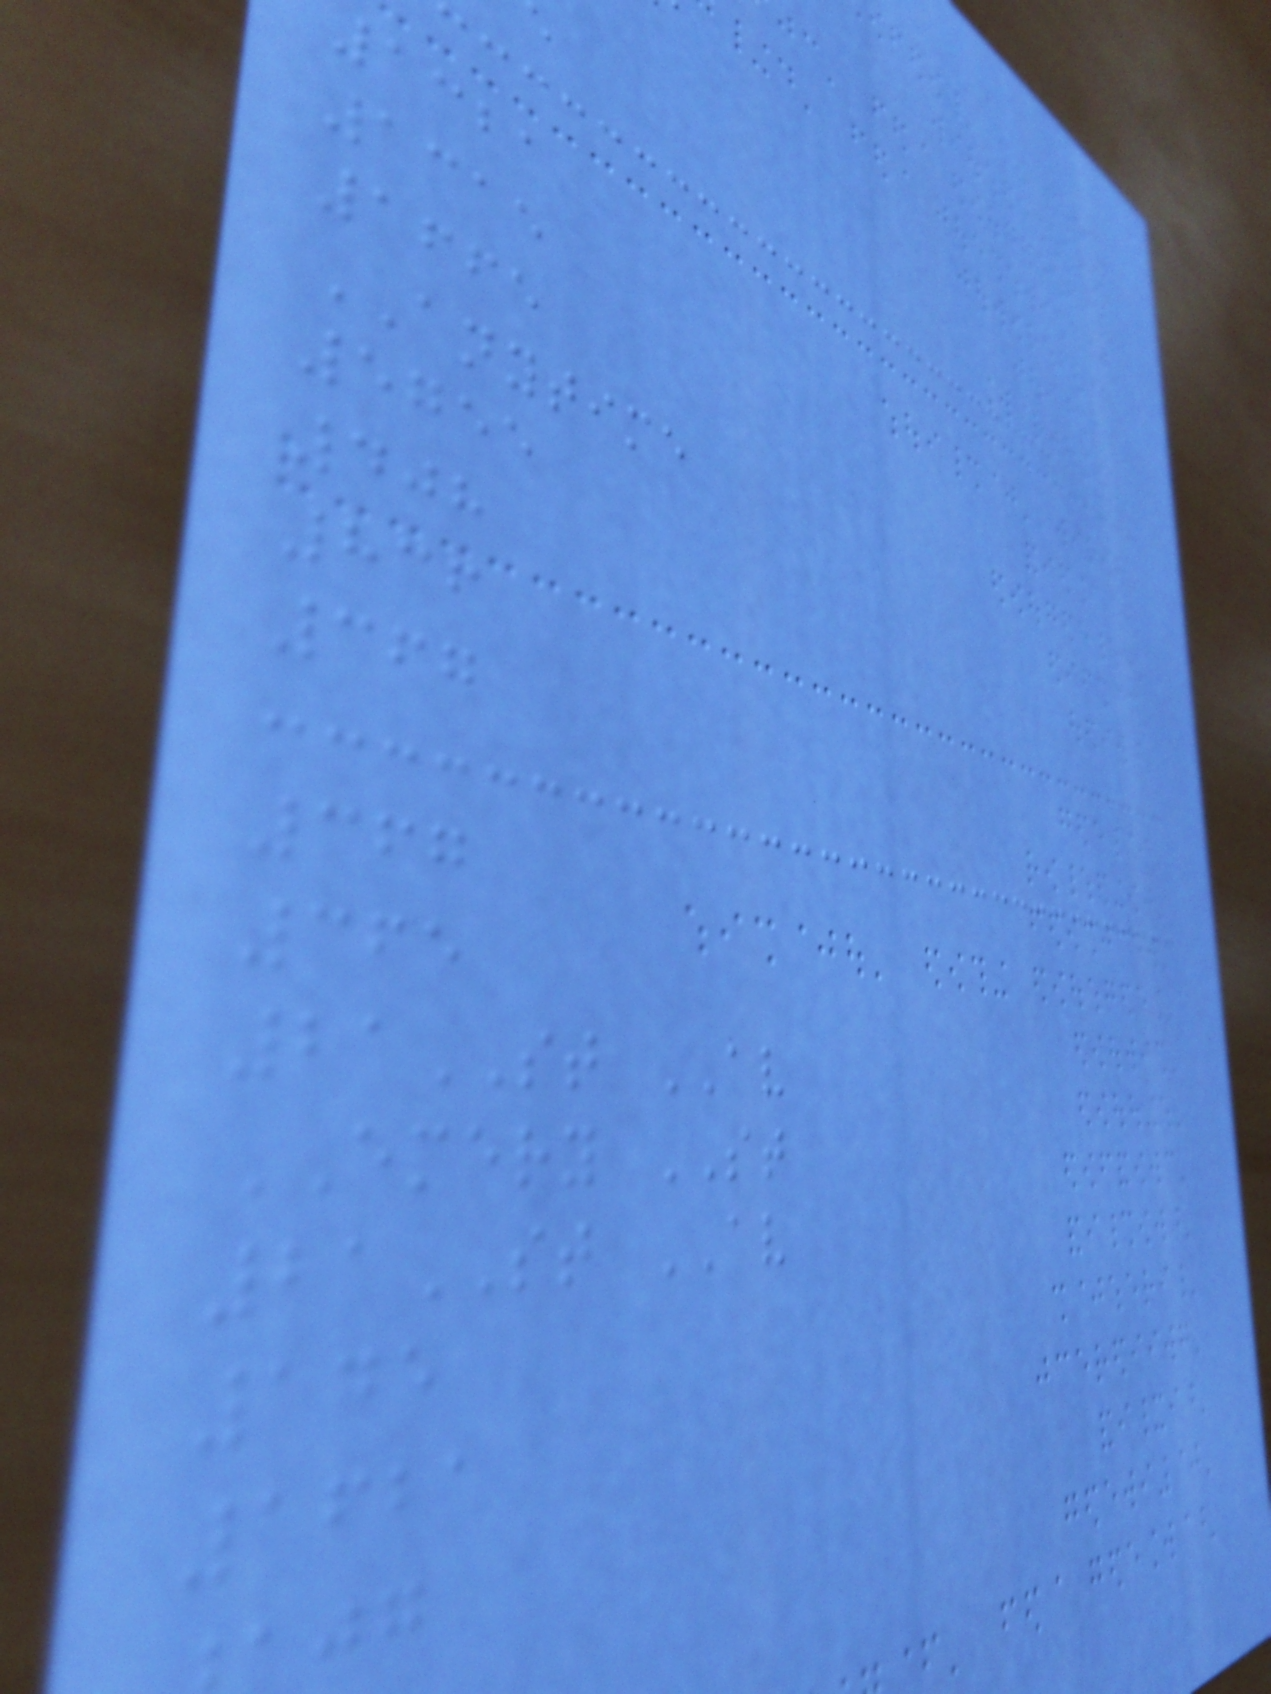1321
1315
1665
ANYTIME
5755
408
836
367
367
365
21ST AV
EMERY ST
21ST AV
145
1621
